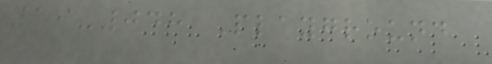19-048 Playground
